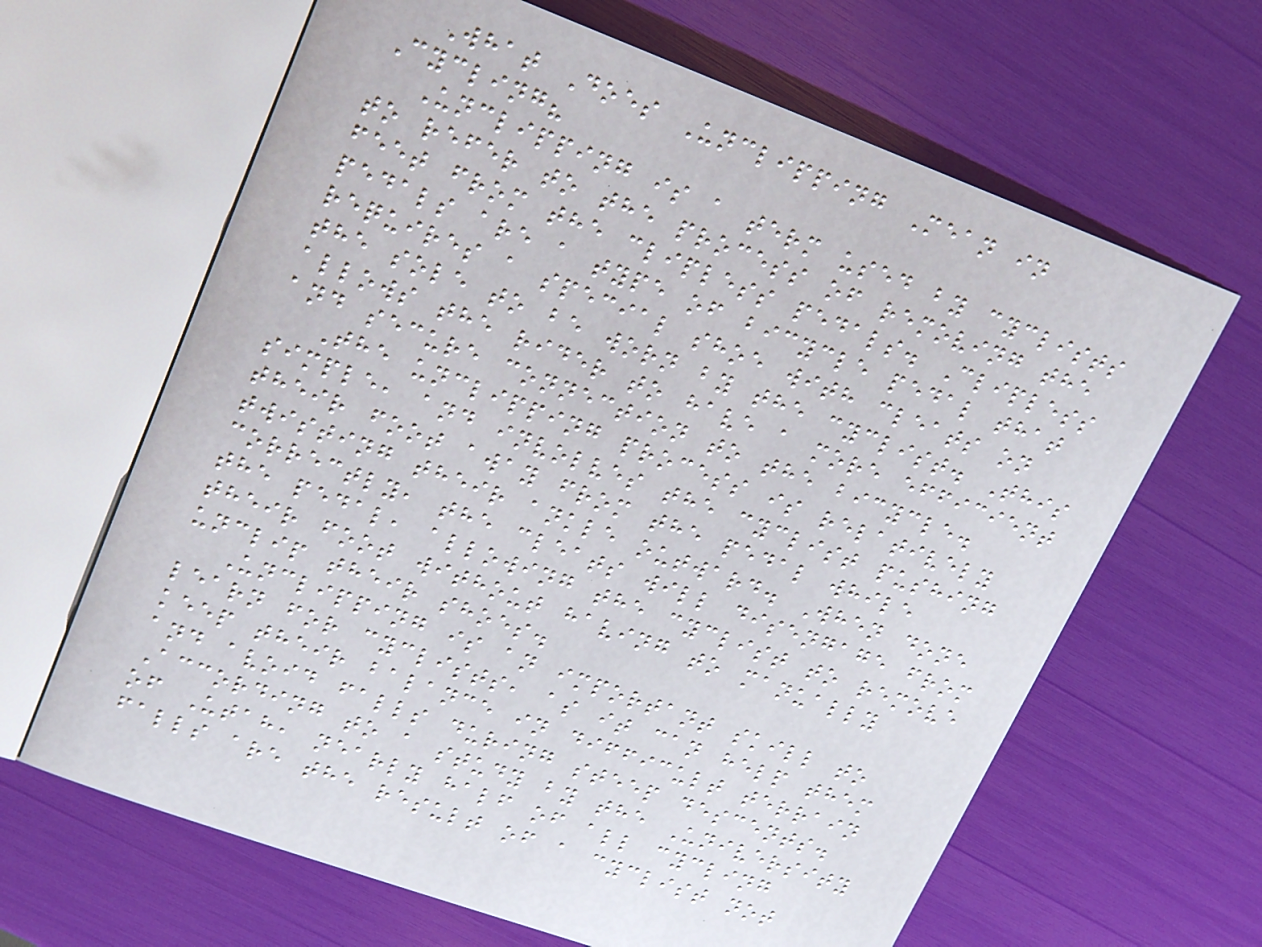What Does Unclipping Mean in
Cycling?
Unclipping is a term used by cyclists
to refer to the process of removing the
feet from the clipless pedals. Clipless
pedals are a type of bicycle pedal that
requires a special shoe with cleats on
the sole to be worn by the cyclist. This
allows the rider to have a more efficient
and secure connection to the bicycle.
The unclipping process is relatively
simple, and involves the cyclist pushing
their foot away from the pedal while
twisting their ankle outward. When done
correctly, the cleats will disengage from
the pedal, allowing the cyclist to remove
their foot without having to manually
unclip their shoes.
Unclipping is an important skill to
learn for cyclists, as it can help them
keep their balance in difficult terrain
and avoid falls during steep descents.
According to a study by the University
of Utah, nearly half of all cycling
falls are the result of a cyclist not
